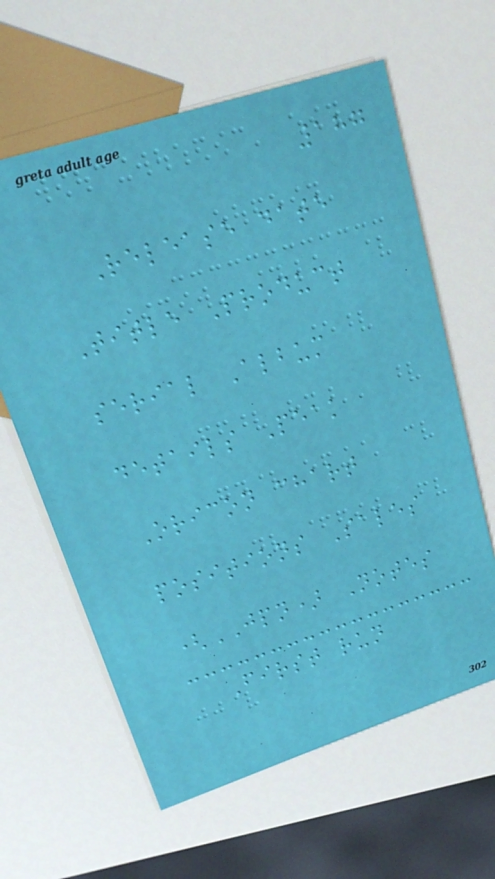187
Release date
Title Product
serial Album
details Peak
Oricon chart
positions Sales
(JPN) Notes
First run
